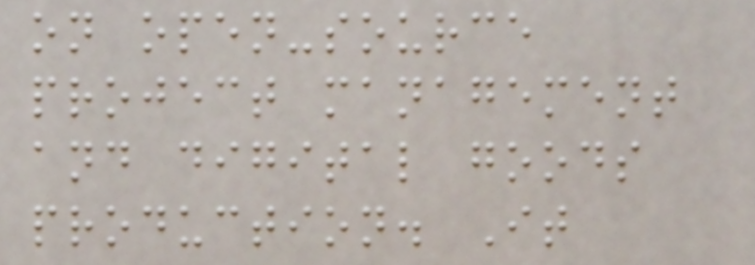on open-source
project management
and digital goods
production. It
